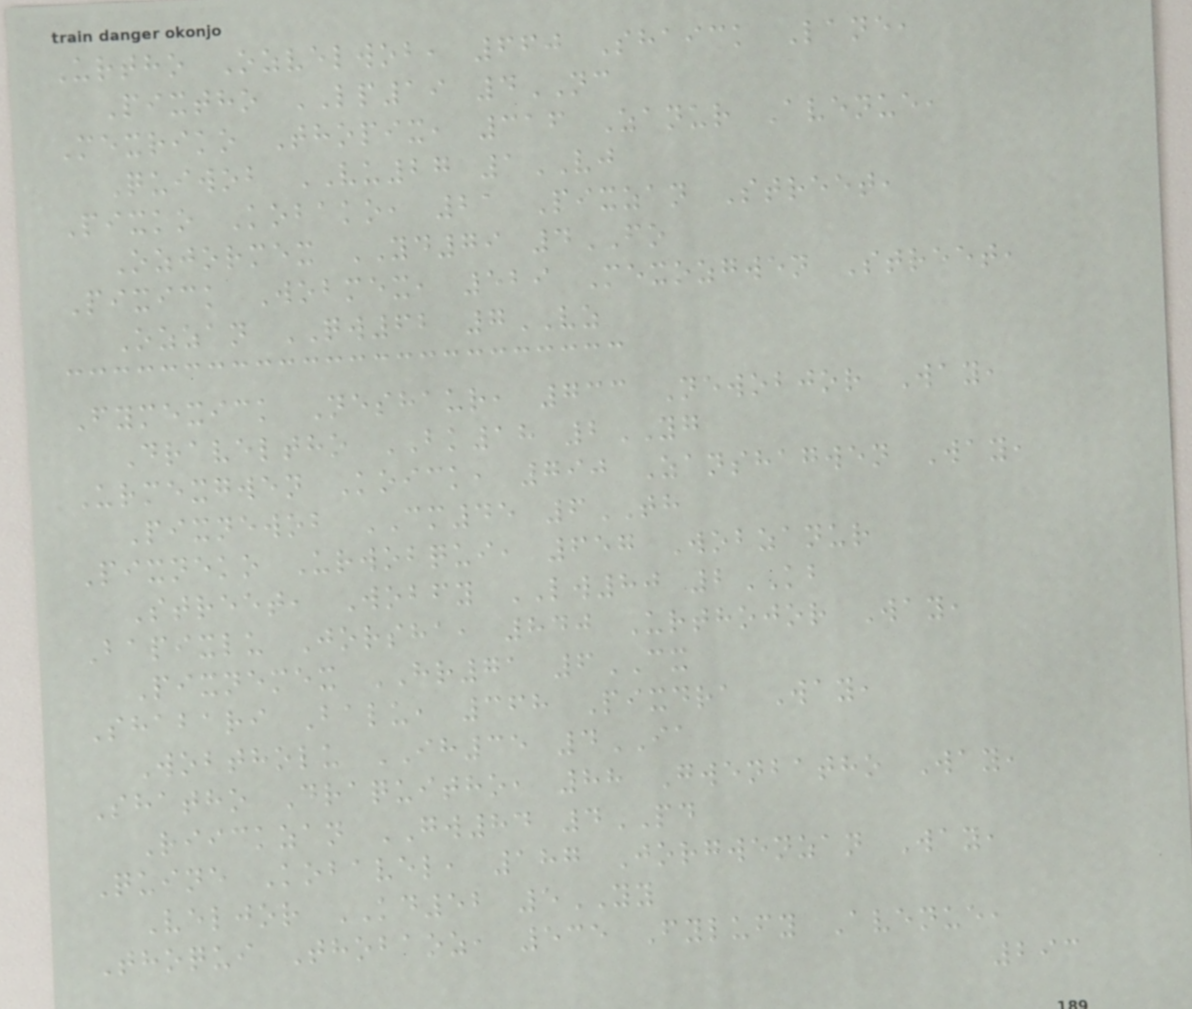Urtho Ozvelwob, 660 Shaick Lane,
Pixtho LP19 4NC
Mexriko Thopix, 316 Zanur Avenue,
Quiwob VU27 1VJ
Pixko Kobako, 21 Pixzan Street,
Ozjormex YD79 4FO
Pixick Wobmex, 529 Mexozgwen Street,
Ozzan QW62 7VZ
Fymexick Neshaur, 733 Newobjor Way,
Draveltho BK18 2YG
Urmexgwen Koick, 790 Zanshagwen Way,
Pixnewob CM45 6TH
Pixneko Urwobqui, 657 Wobzanur
Street, Wobfy LW80 2KB
Bapixlu Jorsha, 840 Urthojor Way,
Pixnemex HR71 6CX
Shabari Balu, 368 Pixdra Way,
Wobtholu IH35 4IA
Shatho Draquitho, 88 Gwenbatho Way,
Riickzan GW84 4PD
Quine Kobavel, 187 Jorgwenzan Way,
Veljor KD52 5YY
Thoqui Thobaoz, 535 Fylufy Avenue,
293
